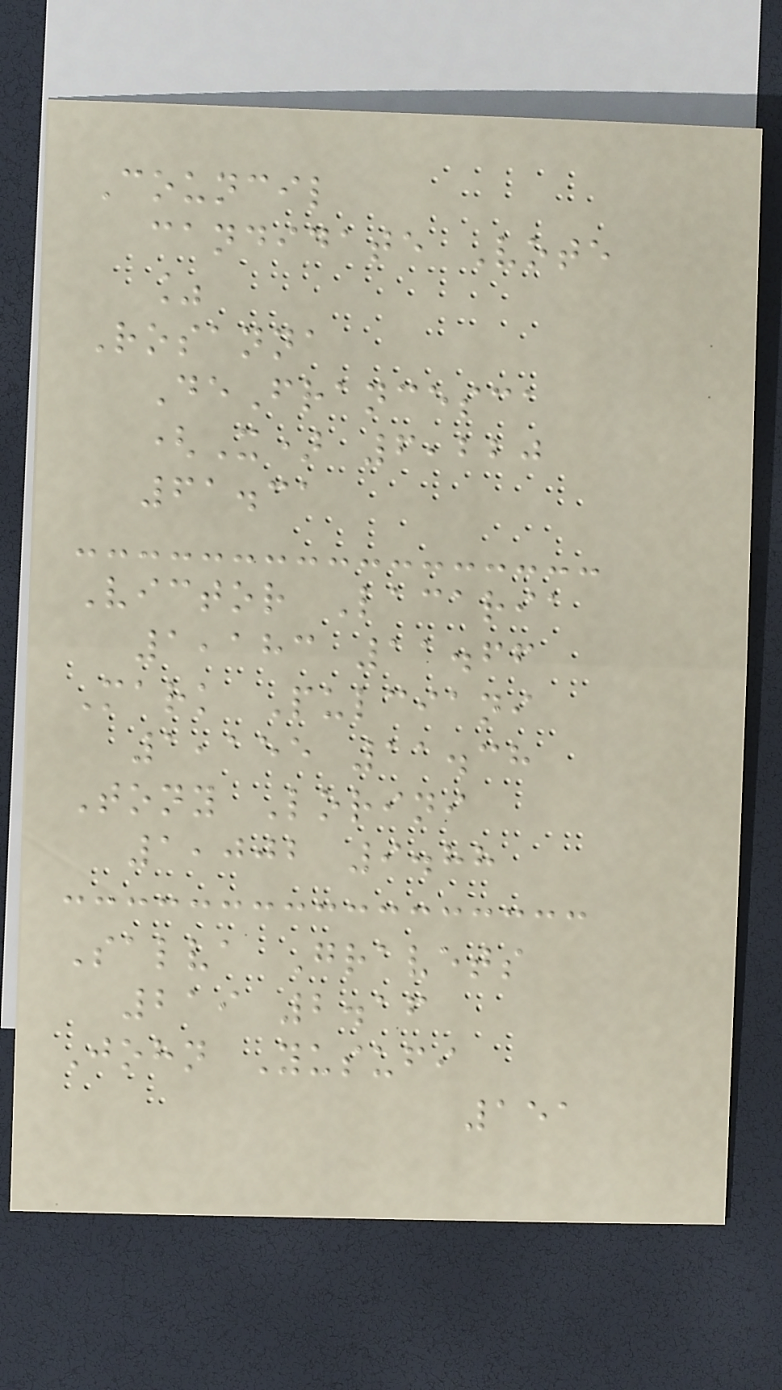Council
candidate Vote
%
Rosanna
DeFrancesca
(X) 6,220
61.31
Victor Lacaria
1,183 11.66
Mark Pulciani
1,155 11.38
Tony Lorini
1,002 9.88
Salva Gravets
219 2.16
John Yusufi
151
